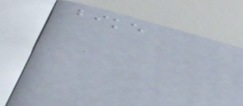bike
